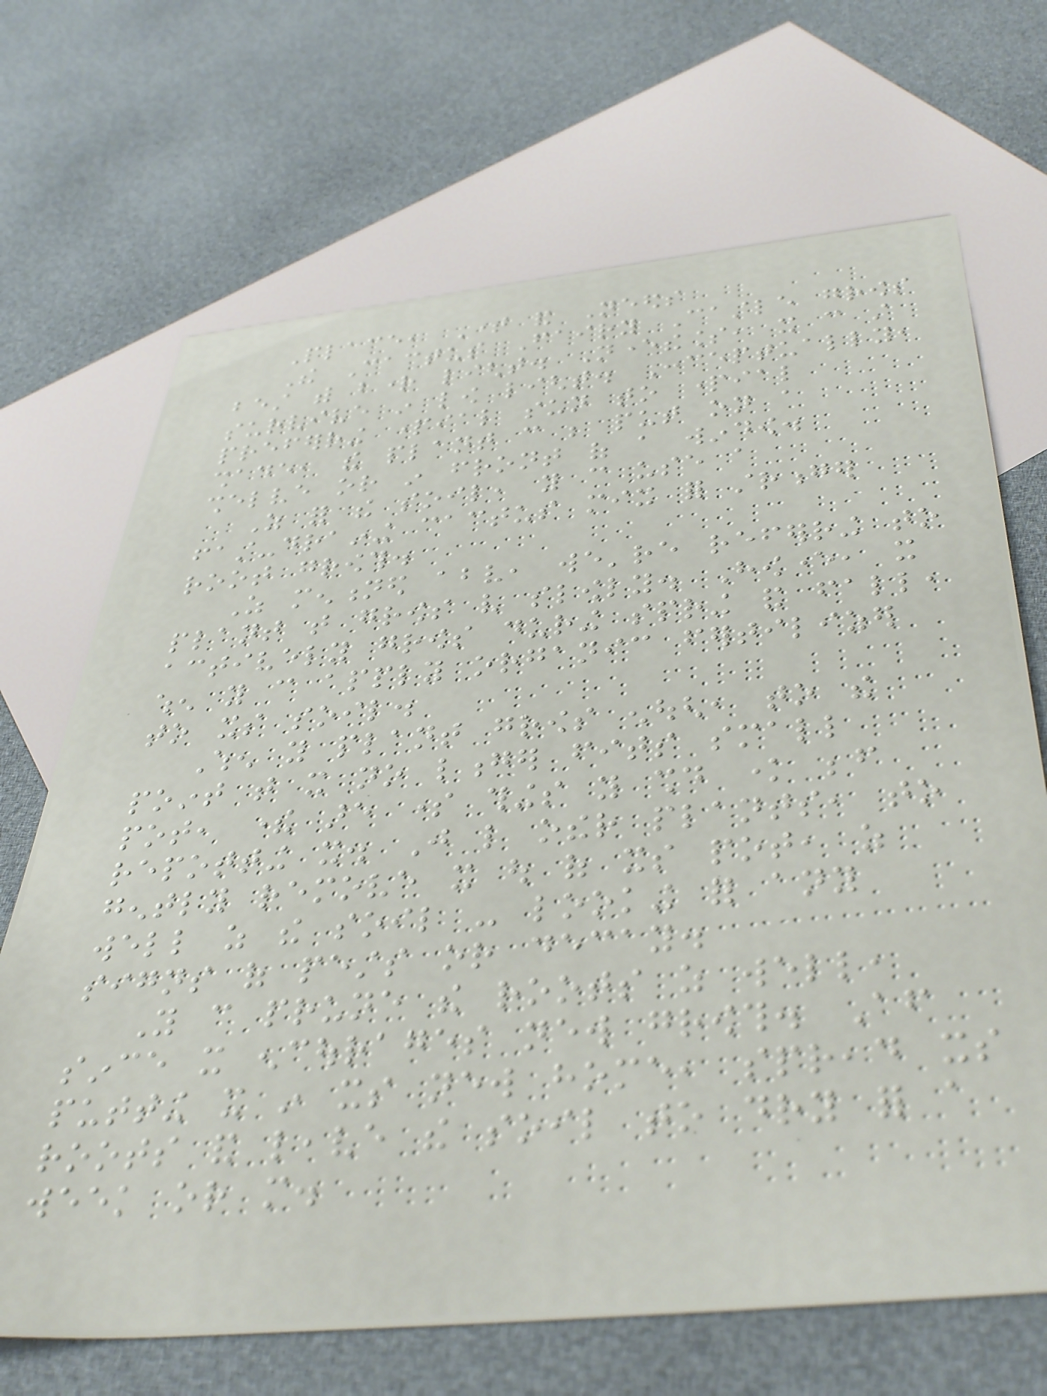Place, Time and Needs
The Cactus Fairy Castle grows
best with bright light. Nevertheless, it can still
survive in low light. Conceptually,
preferring partial sun to partial
shade, the plant can be put on a
shelve or in front of a window.
As for the soil, you can use a
fast-draining cactus mix for stronger
root growth.
As mentioned above, we're referring to
plant that grows very slowly. However, it
actively grows during spring and fall,
when you can apply organic fertilizer
to its soil.
When you plant grows enough, to the
point that it no longer fits small
pot, there are some things you should know before
repotting it. Just like other plants, to
gently remove it out of its pot, as
well as the soil - looking for any
signs of pests or decay.
You can prune the roots as well,
since it encourages new growth. After
putting it in its new home, spread its
roots and leave the soil to dry for a
week or more.
